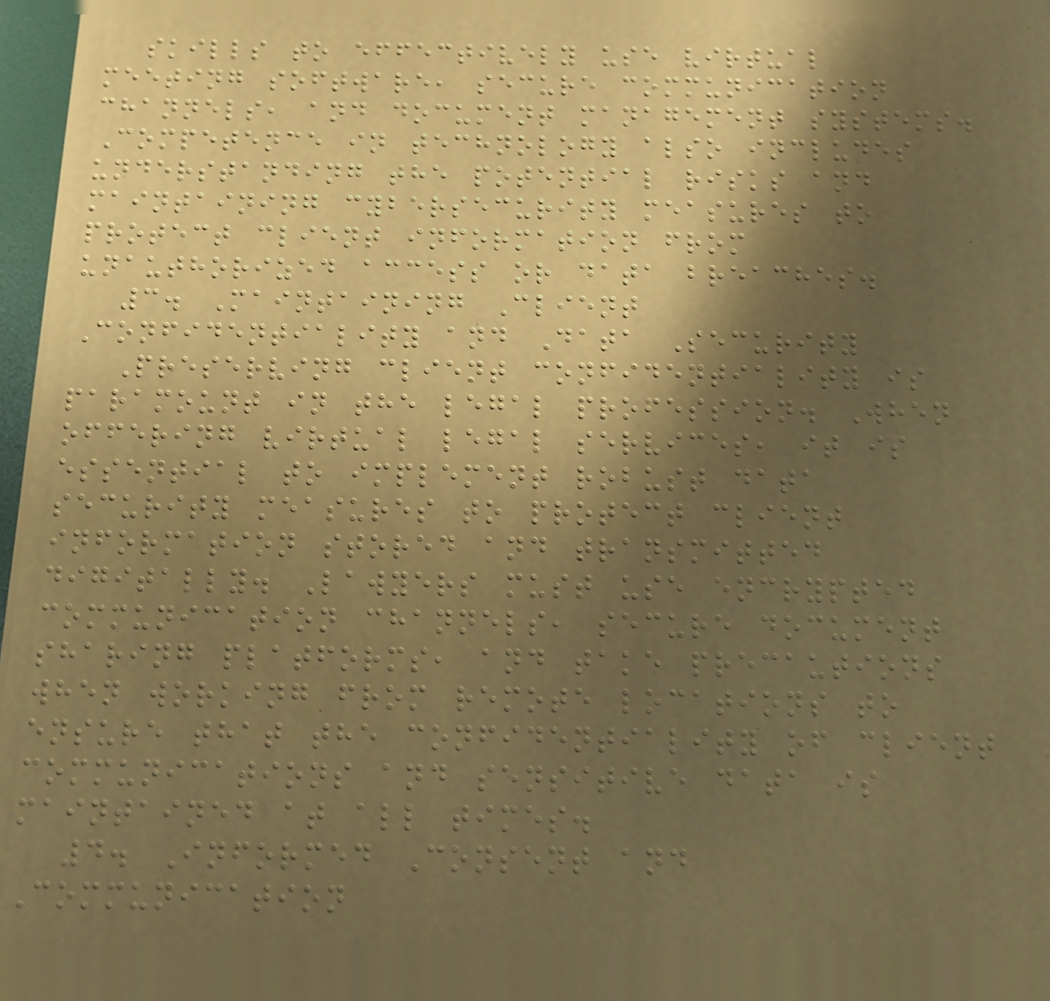skills to effectively use virtual
meeting software, secure communication
channels, and document management systems.
Competence in technology also includes
understanding the potential risks and
maintaining cybersecurity measures to
protect client information from
unauthorized access or data breaches.
3. Maintaining Client
Confidentiality and Data Security
Preserving client confidentiality is
paramount in the legal profession. When
offering virtual legal services, it is
essential to implement robust data
security measures to protect client
information stored and transmitted
digitally. Lawyers must use encrypted
communication channels, secure document
sharing platforms, and take precautions
when working from remote locations to
ensure that the confidentiality of client
communications and sensitive data is
maintained at all times.
4. Informed Consent and
Communication
